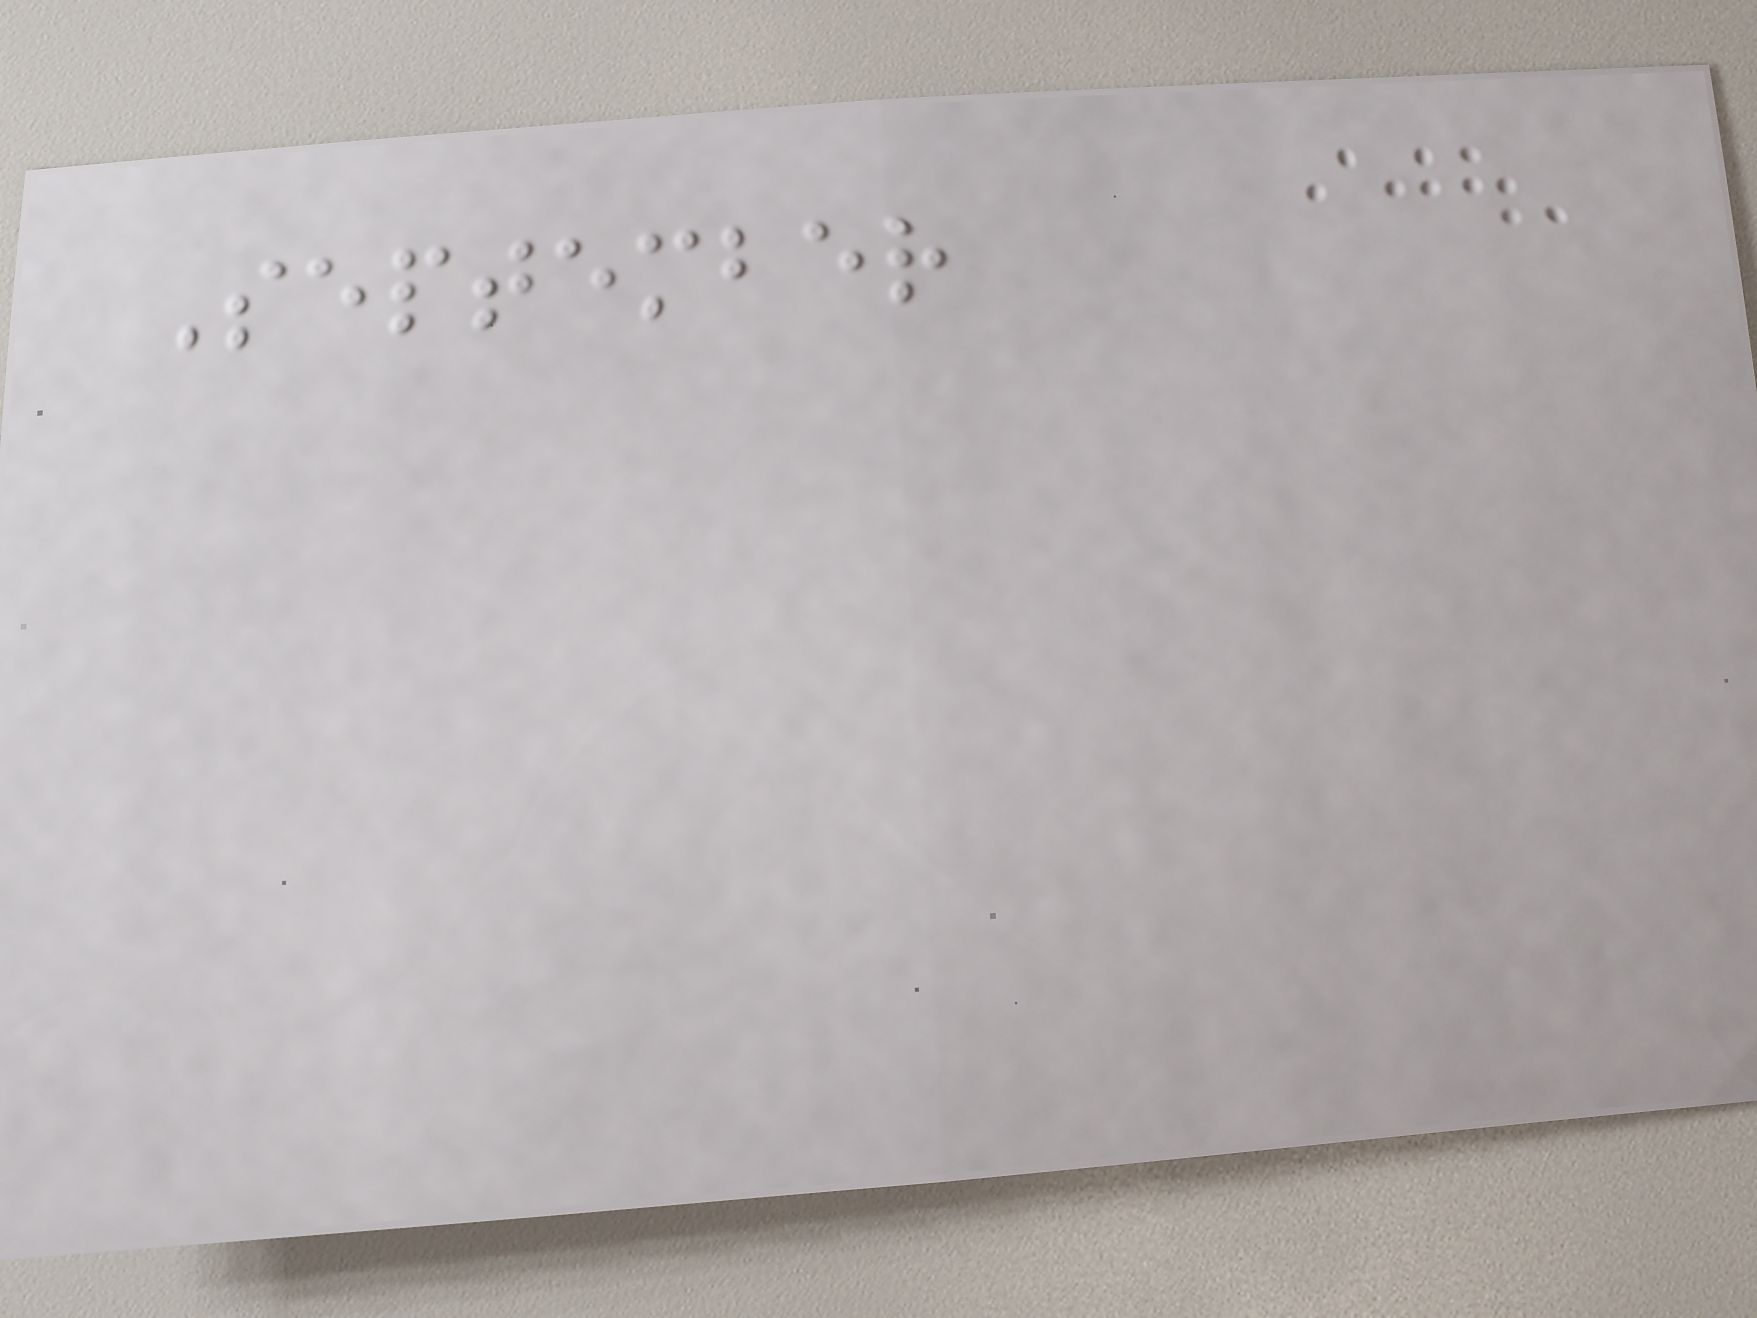September
